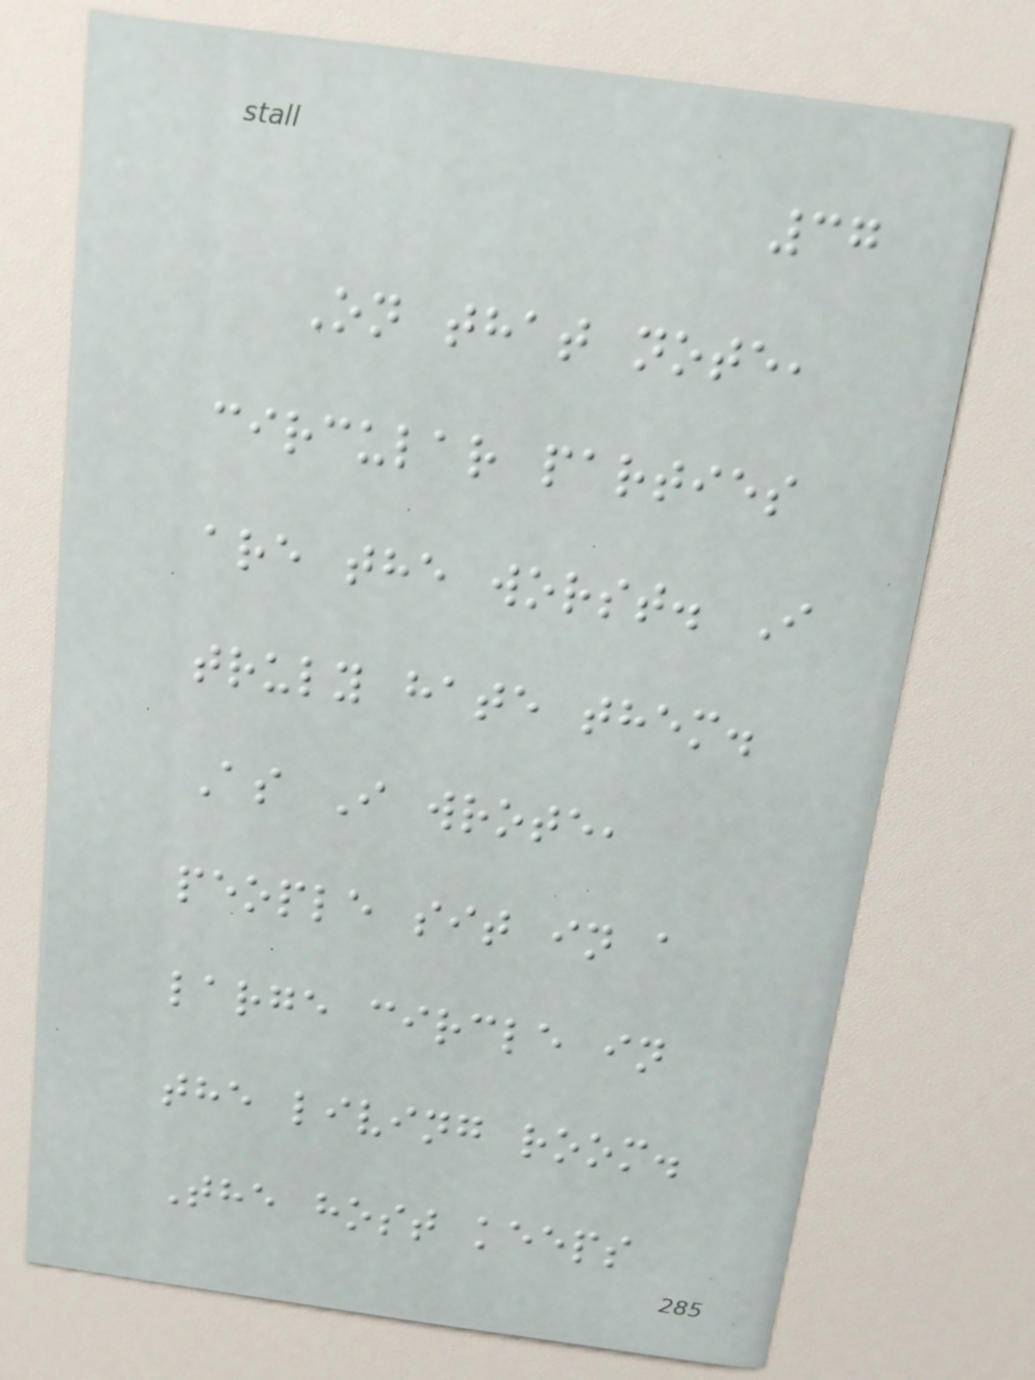37
On that note,
circular parties
are the worst. I
truly hate them.
As I wrote,
people sit in a
large circle in
the living room.
The host keeps
